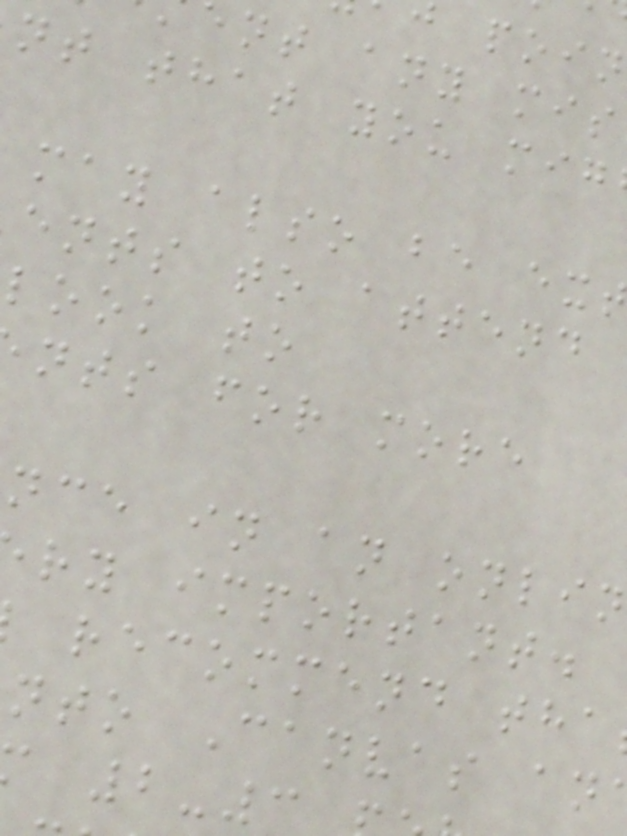nt any mis
nt that you mig
may also be ex
ents to attend
look to
nts for more
nce in an onlin
ry important.
recommend tha
nto Canvas an
